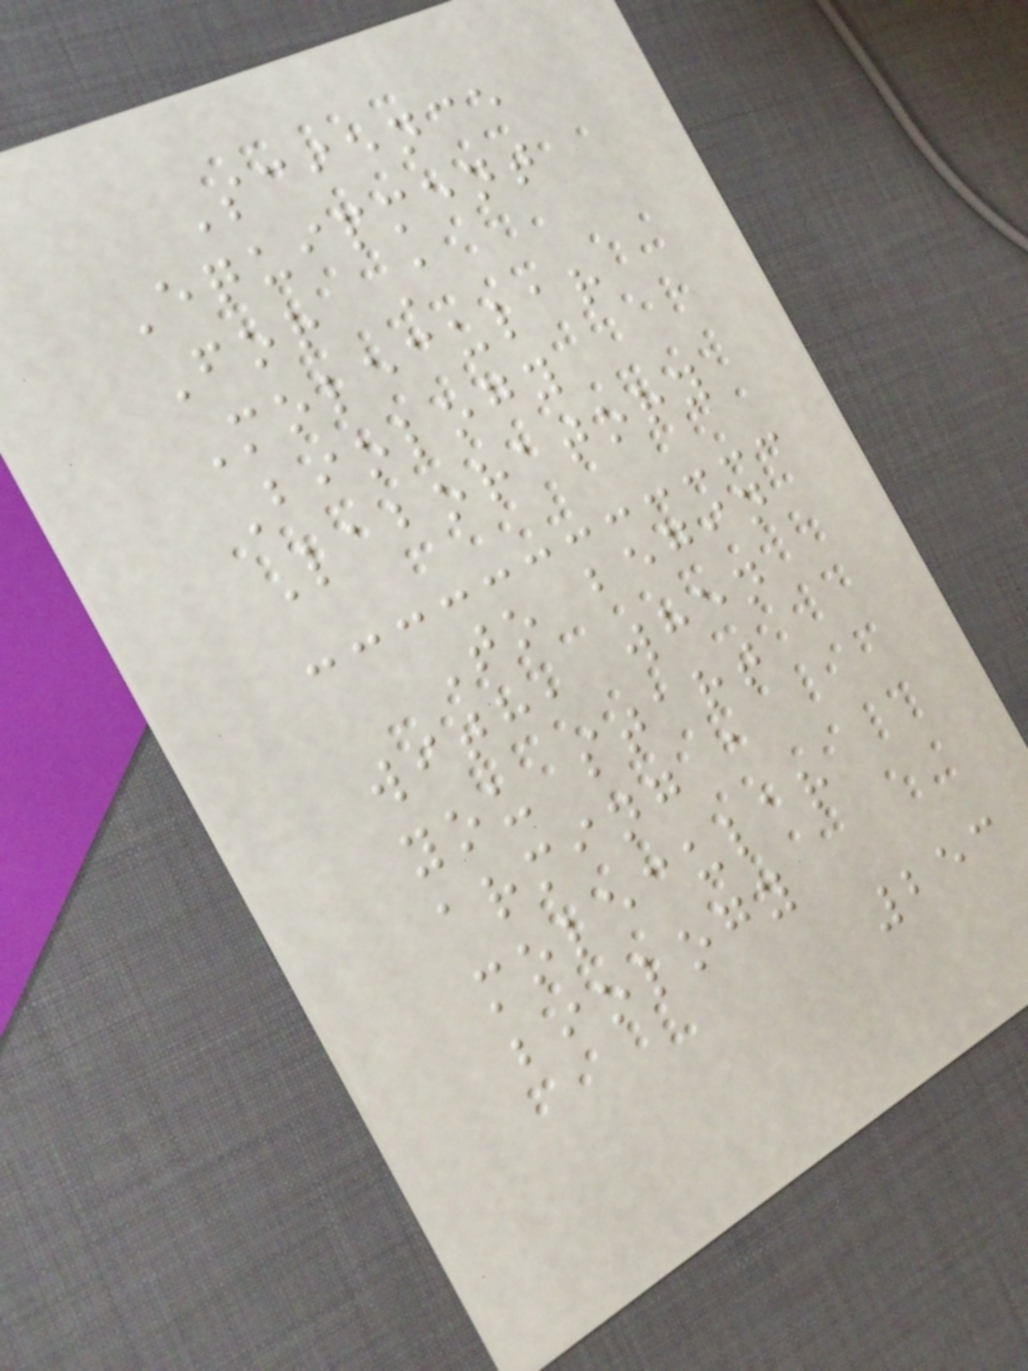Science
Equipment
For A
Molecular
Biology
Laboratory
To begin
with, when
you start
arming a
molecular
biology
253
